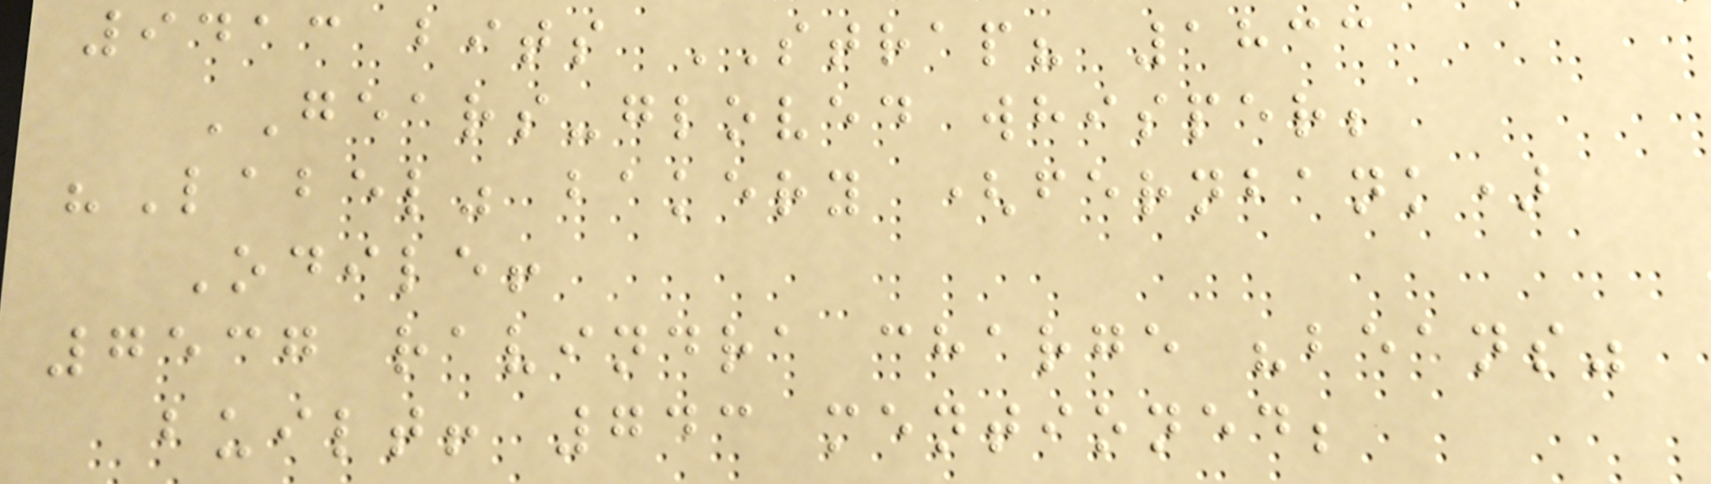9413 bits STRAP? 1833
GEARS-gloved whisper;
"Label" bakery (fernbank)
Odile!
7537 ravindra charge "beans"
built! 743 mentioned;
